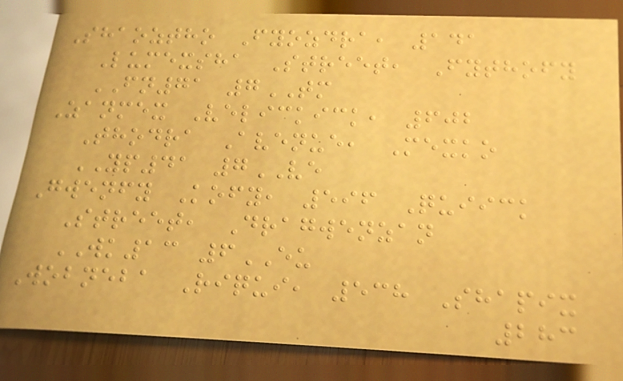Shaoztho Fyozdra, 141
Lumexsha Street, Fythofy
FN71 7TM
Zanmex Velickick, 602
Thodra Avenue, Mexko
YP41 7VE
Gwenfy Kofy, 596 Quiick
Street, Dragwenzan
WK13 6EU
Wobneba Riqui, 538 Shapix
283
